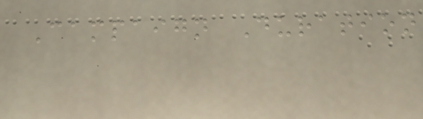Campaign Duration
